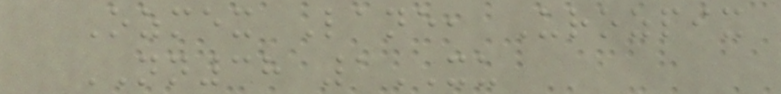Ozmex Lane, Urozpix
NN38 1XU
